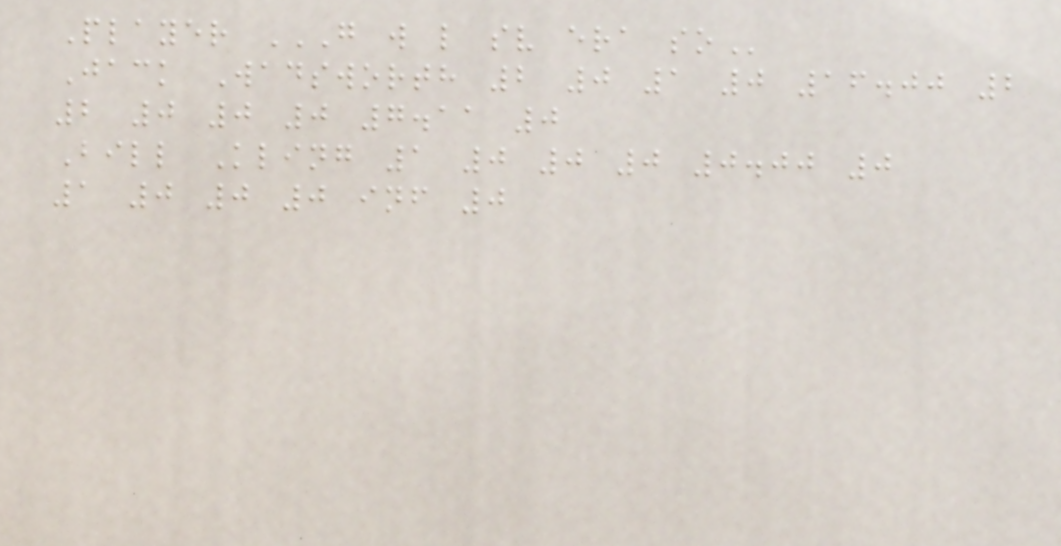Player G W L SV ERA SO
Jack Wadsworth 2 0 1 0 16.00 2
2 0 0 0 7.11 0
Bill Kling 1 0 0 0 0.00 0
1 0 0 0 inf 0
